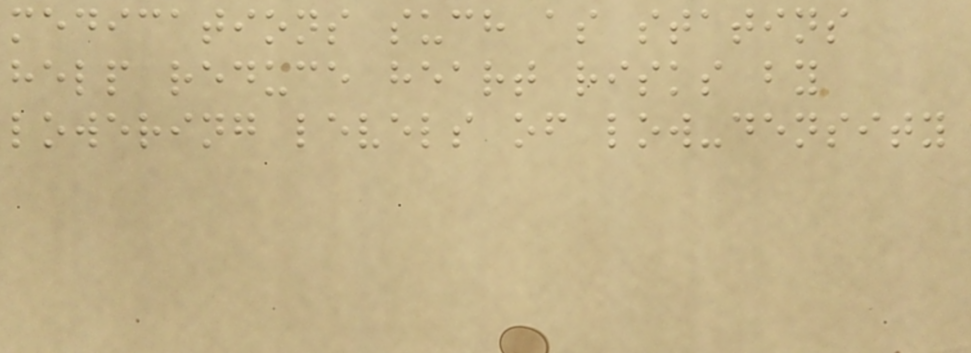medications such as statins
help reduce heart risks by
lowering levels of low-density
